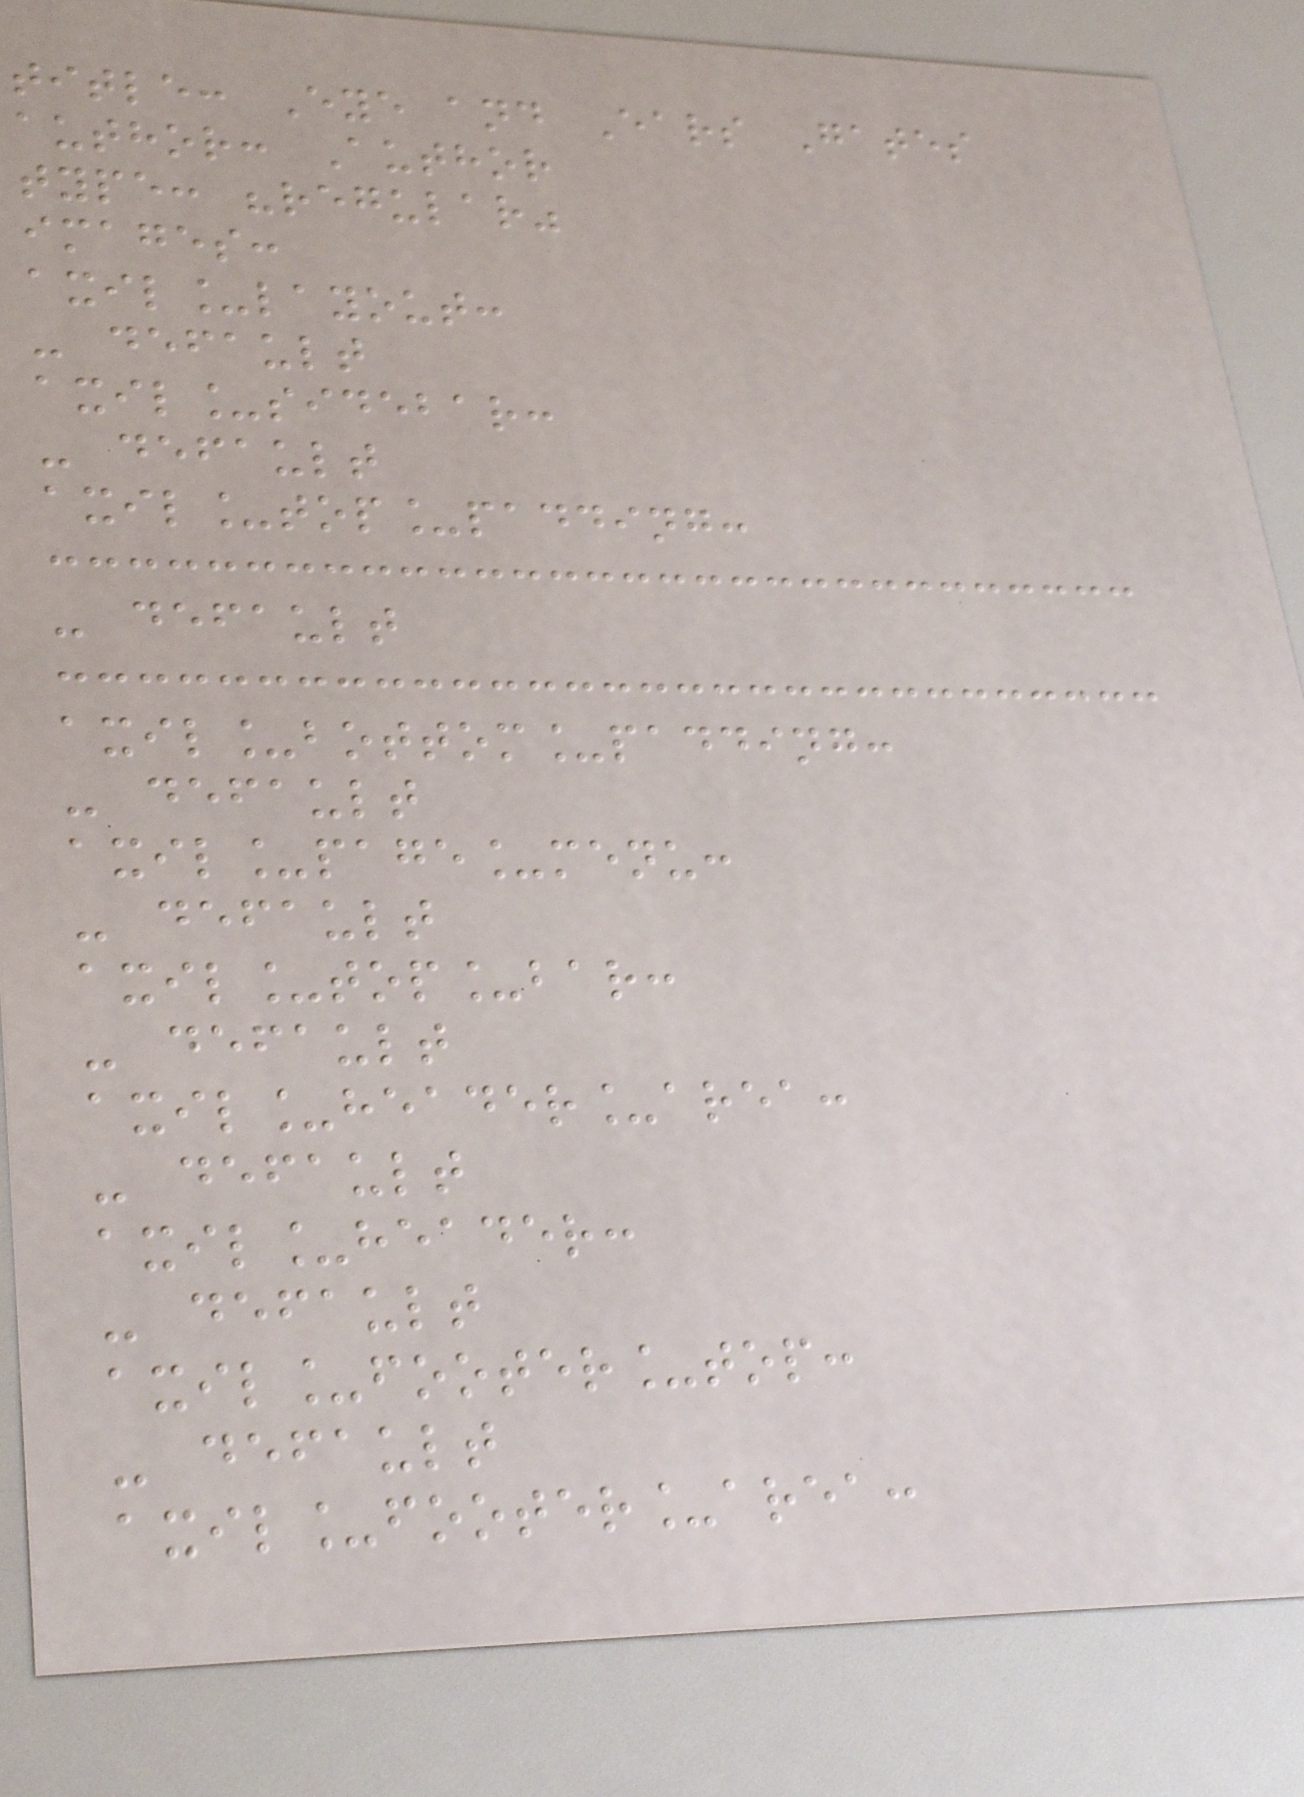title: Eye and Ears Gates
author: Author
type: "regular"
images:
axil_layout:
- default
axil_sidebar:
- default
axil_top_padding:
- default
axil_bottom_padding:
- default
axil_page_menu:
- default
axil_top_bar:
- default
axil_header_area:
- default
axil_header:
- default
axil_footer_top:
- default
axil_footer_area:
